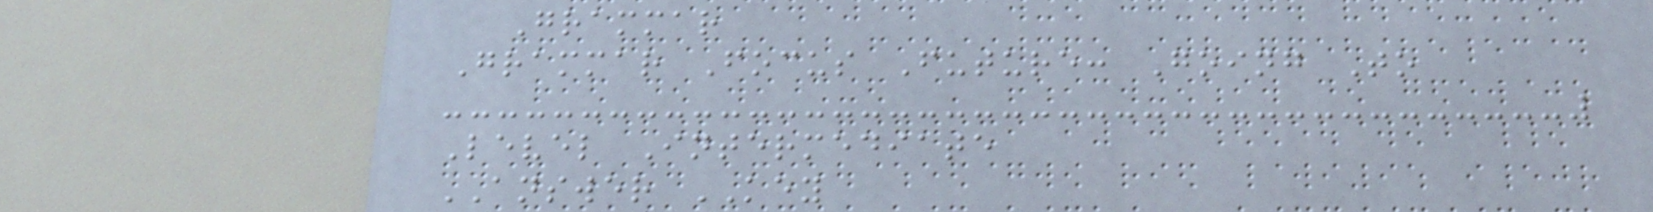Grammar
Grammar Focus Future: Going To
Level Intermediate
ANSWER KEY
